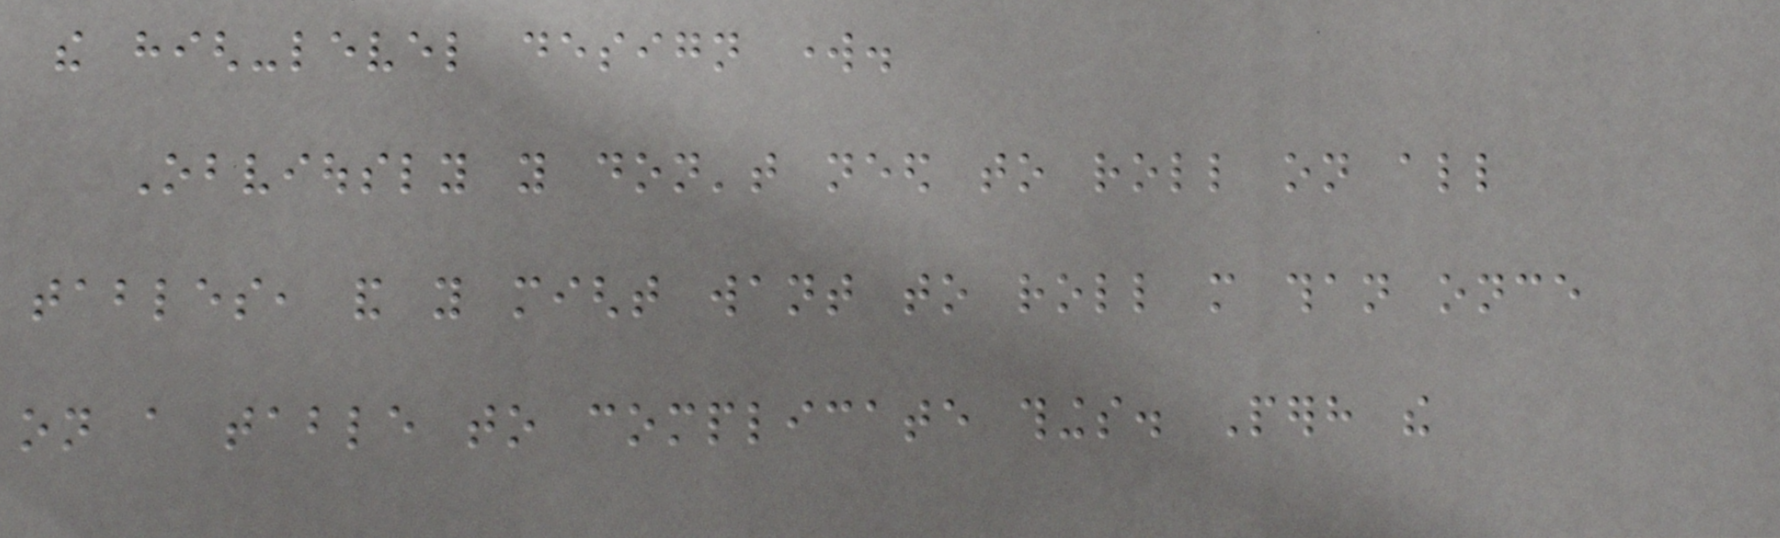the high-level design work.
Obviously you don't need to roll on all
tables, and you might want to roll more than once
on a table to complicate things. Perhaps the
